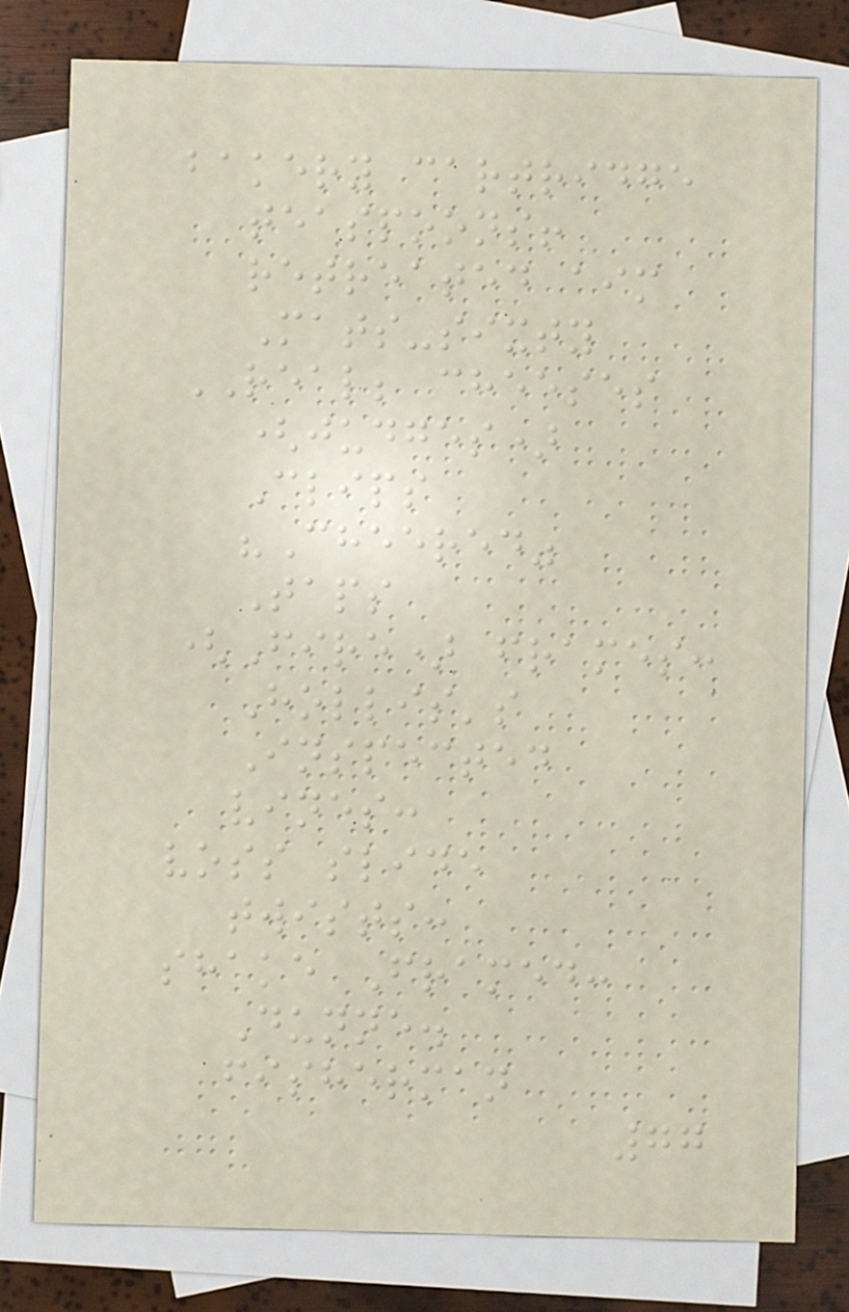bakery cartridge
teaspoons!
retreated aim
Mats-sixty
REAL; cheeses
(judges)
Clips
"Cheered"
Taps
(Fire) frames:
Hollis's
Inspected
vines:
voss slide
twists:
shake Framed:
Dunne.
fisherman
77
